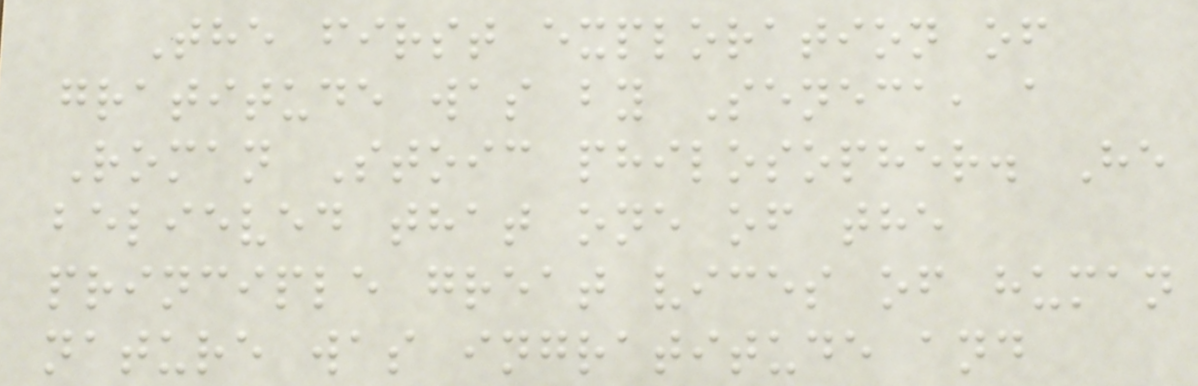The first exploration of
gratitude was by Seneca, a
Roman Stoic philosopher. He
believed that one of the
principle great vices of human
nature was ingratitude and
